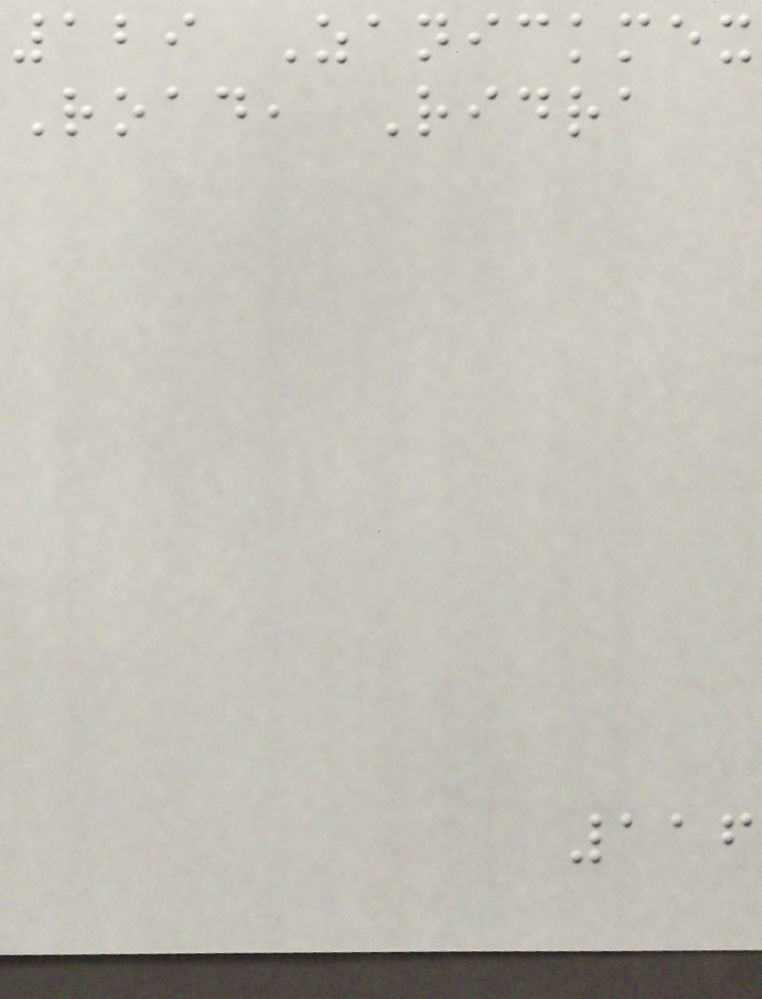129 Zanickmex
Road, Ridra
116
